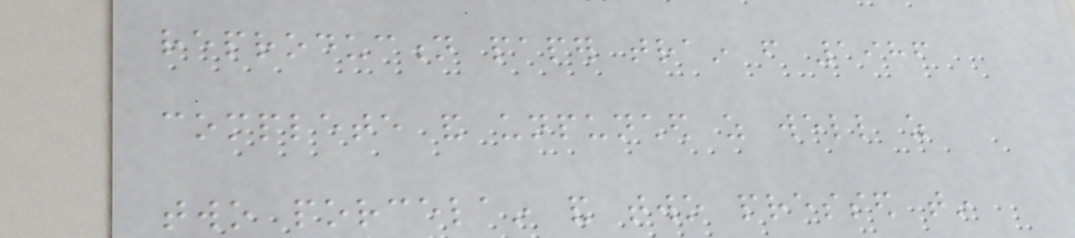reproduction paper train from 1986
complete and unpunched as well as
two porcelain and two pressed tin
